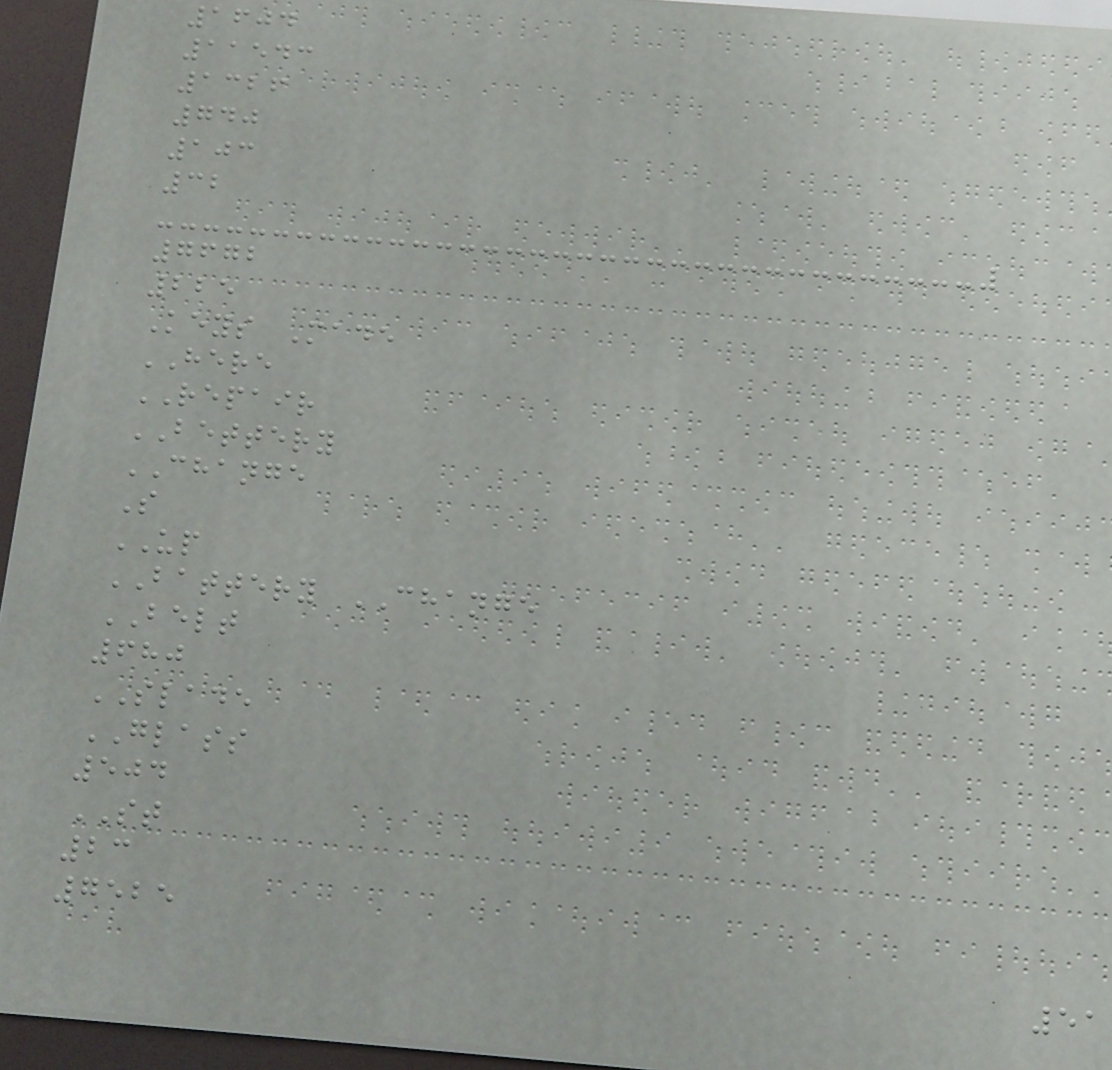1604
11543
1326
740
103
32
7672
225
Keys Made
HERE
REPAIR
BETTERY
CHANGE
S
UP
BATTERY CHANGE
BELT
680
SLADE
GLASS
504
ST
23
7525
51
